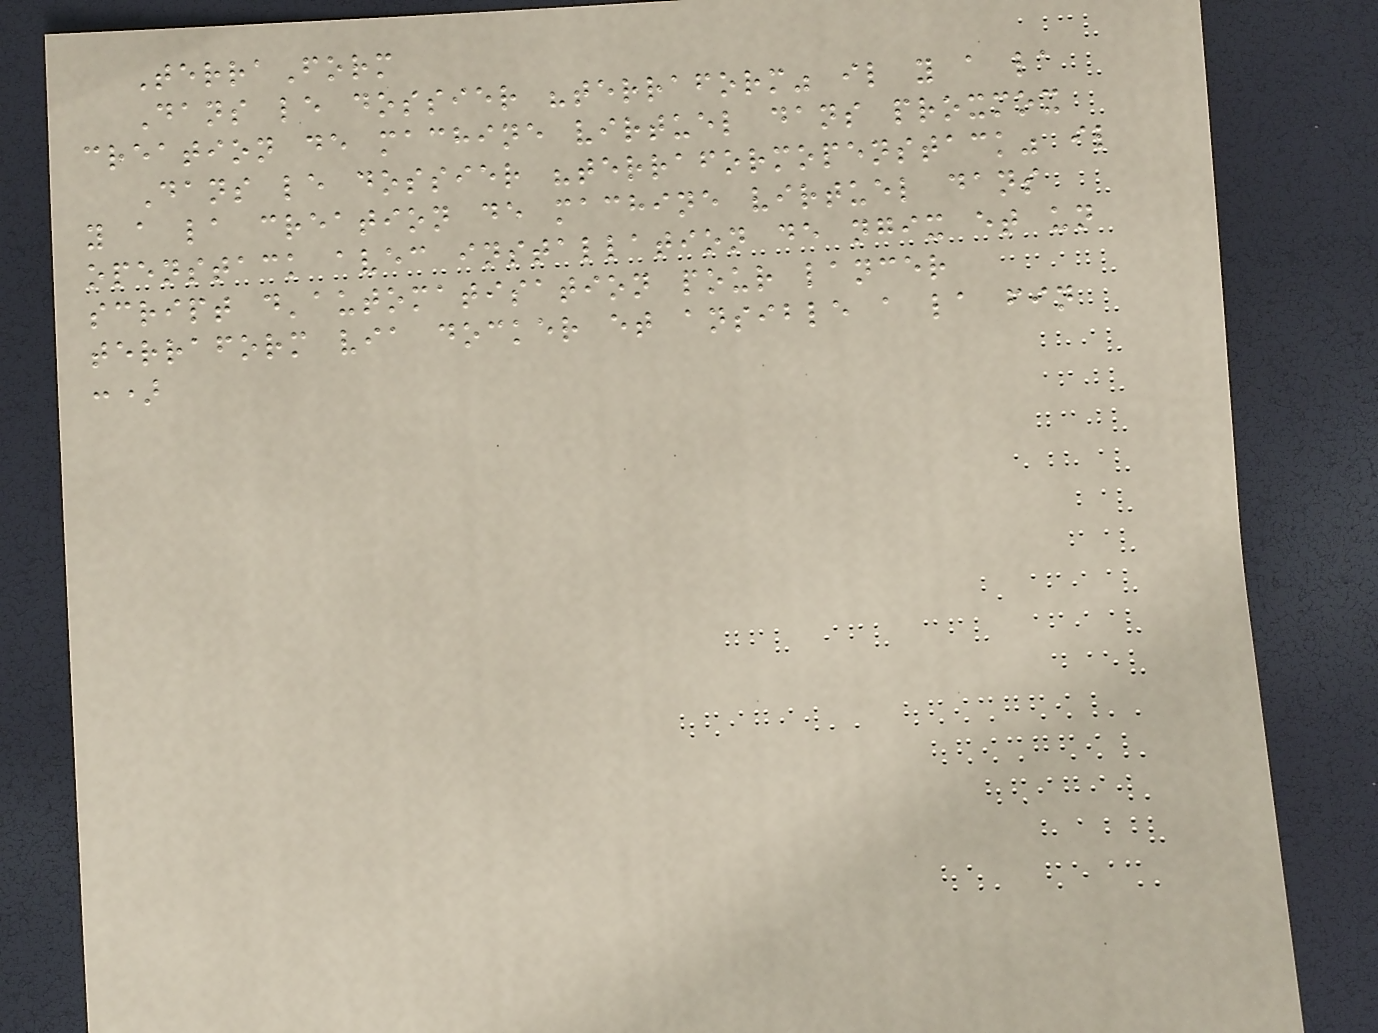TerraForm
Dans le dossier "terraform" il y a la
creation de machine virtuel dans proxmox
Dans le dossier "terraformopenstack" il
y a la creation de machine virtuel dans
openstack avec installation de ngix et un
script d'automatisation pour lancer
terraform via docker et ansible a la fin
:)
